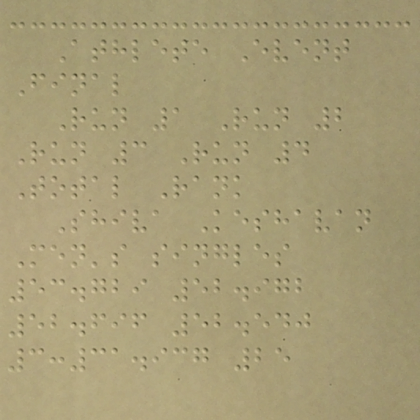Athlete Event
Final
Run 1 Run 2
Run 3 Run 4
Total Rank
Shiva Keshavan
Men's singles
53.729 52.972
52.696 52.540
3:31.937 25
